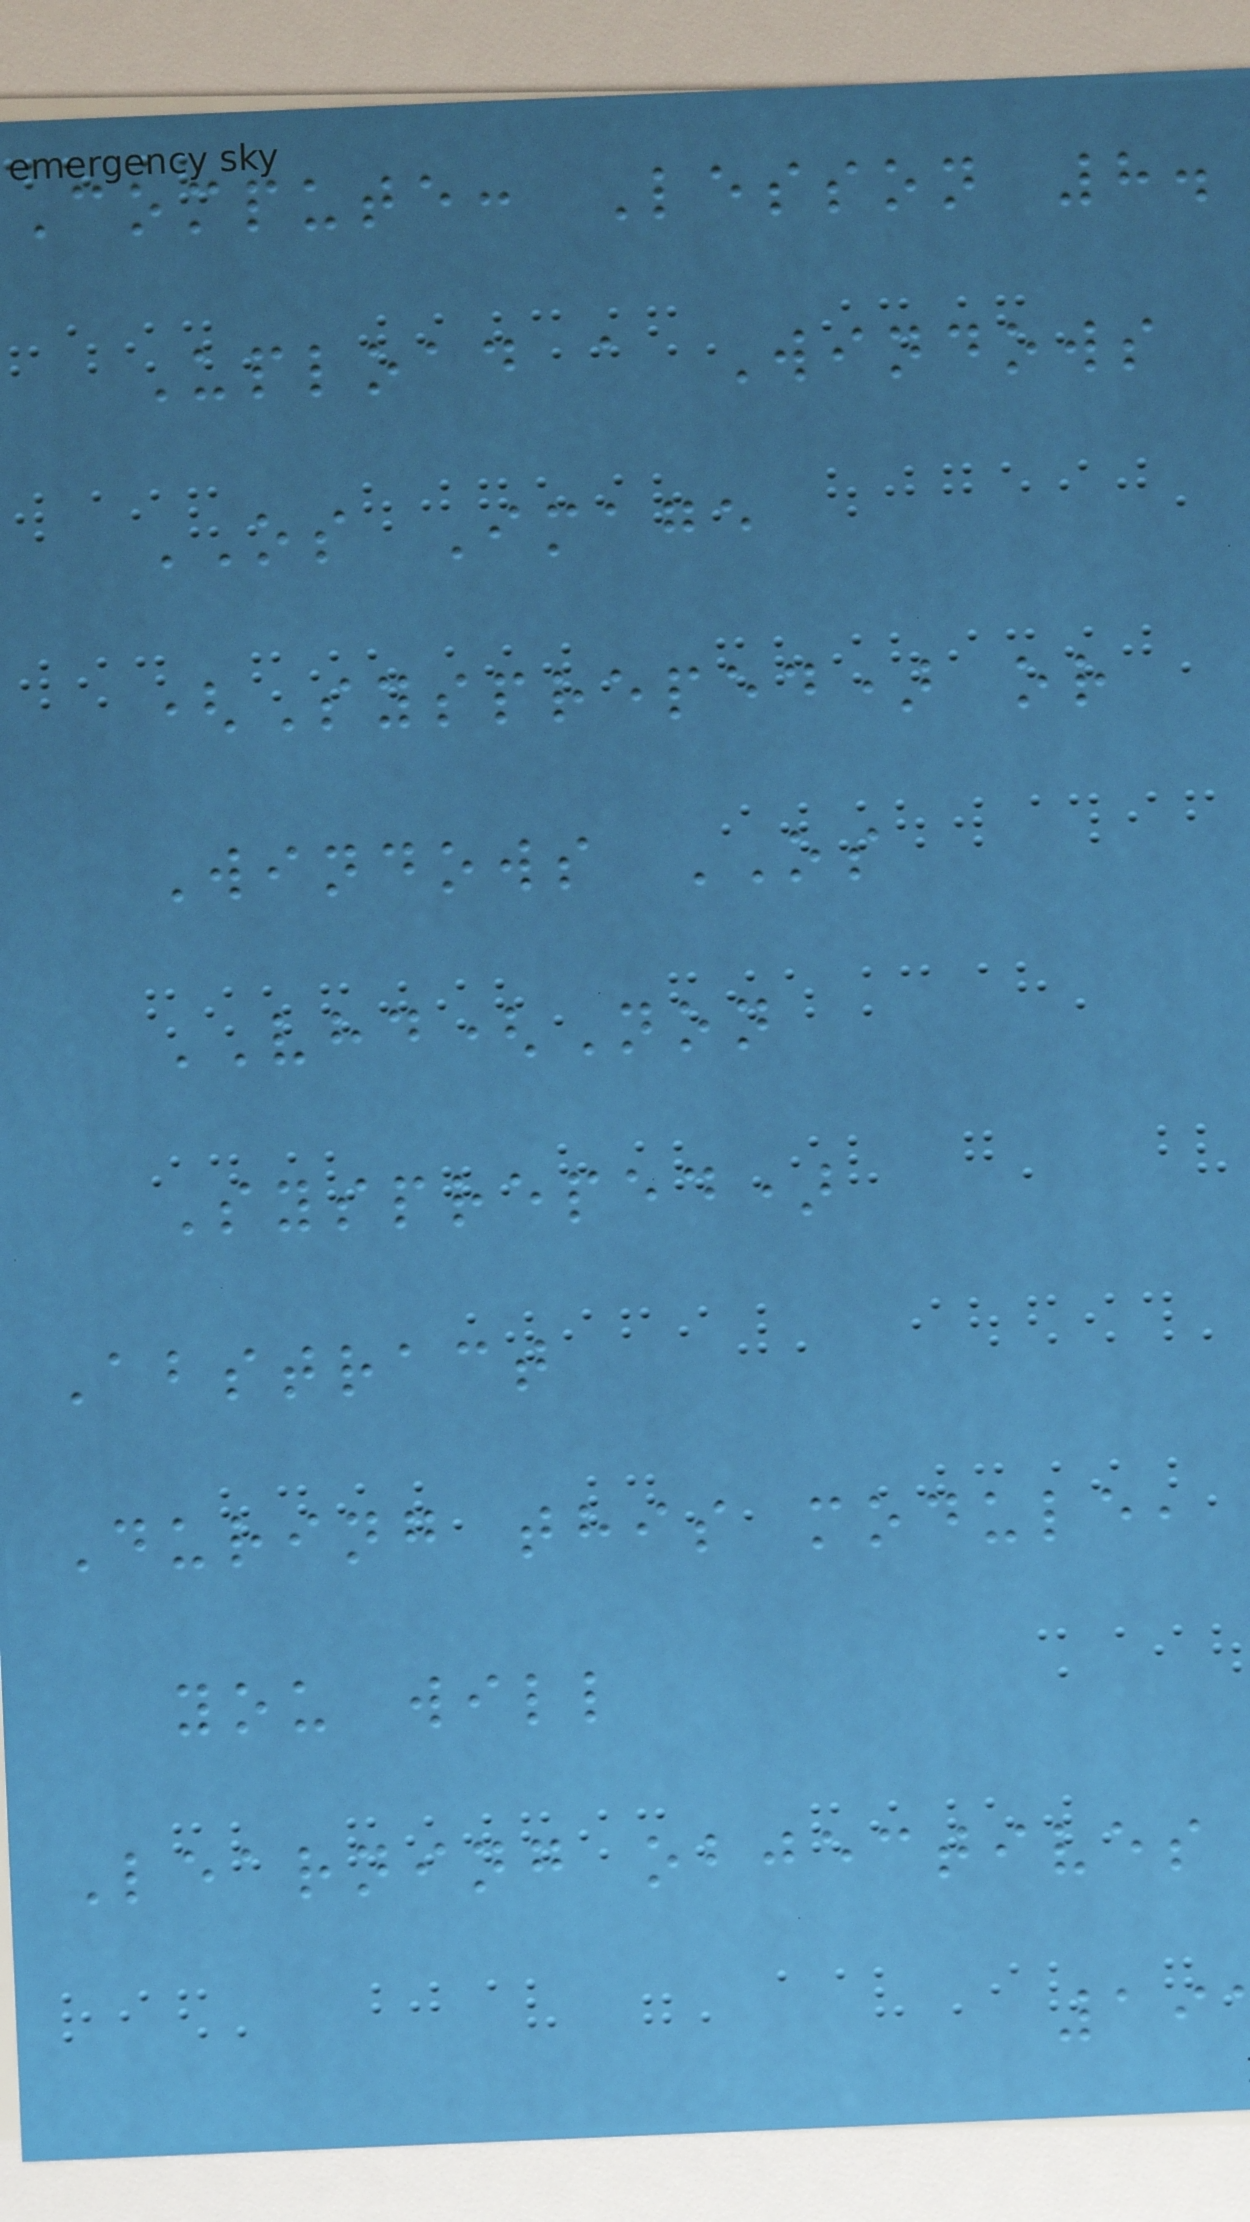Compute: Lesson 8.
Upload a Windows
OS Image
(Syspreped) or
Windows OS
VHD(Non
Syspreped)
Abstract
During this module,
you will
Learning objectives
